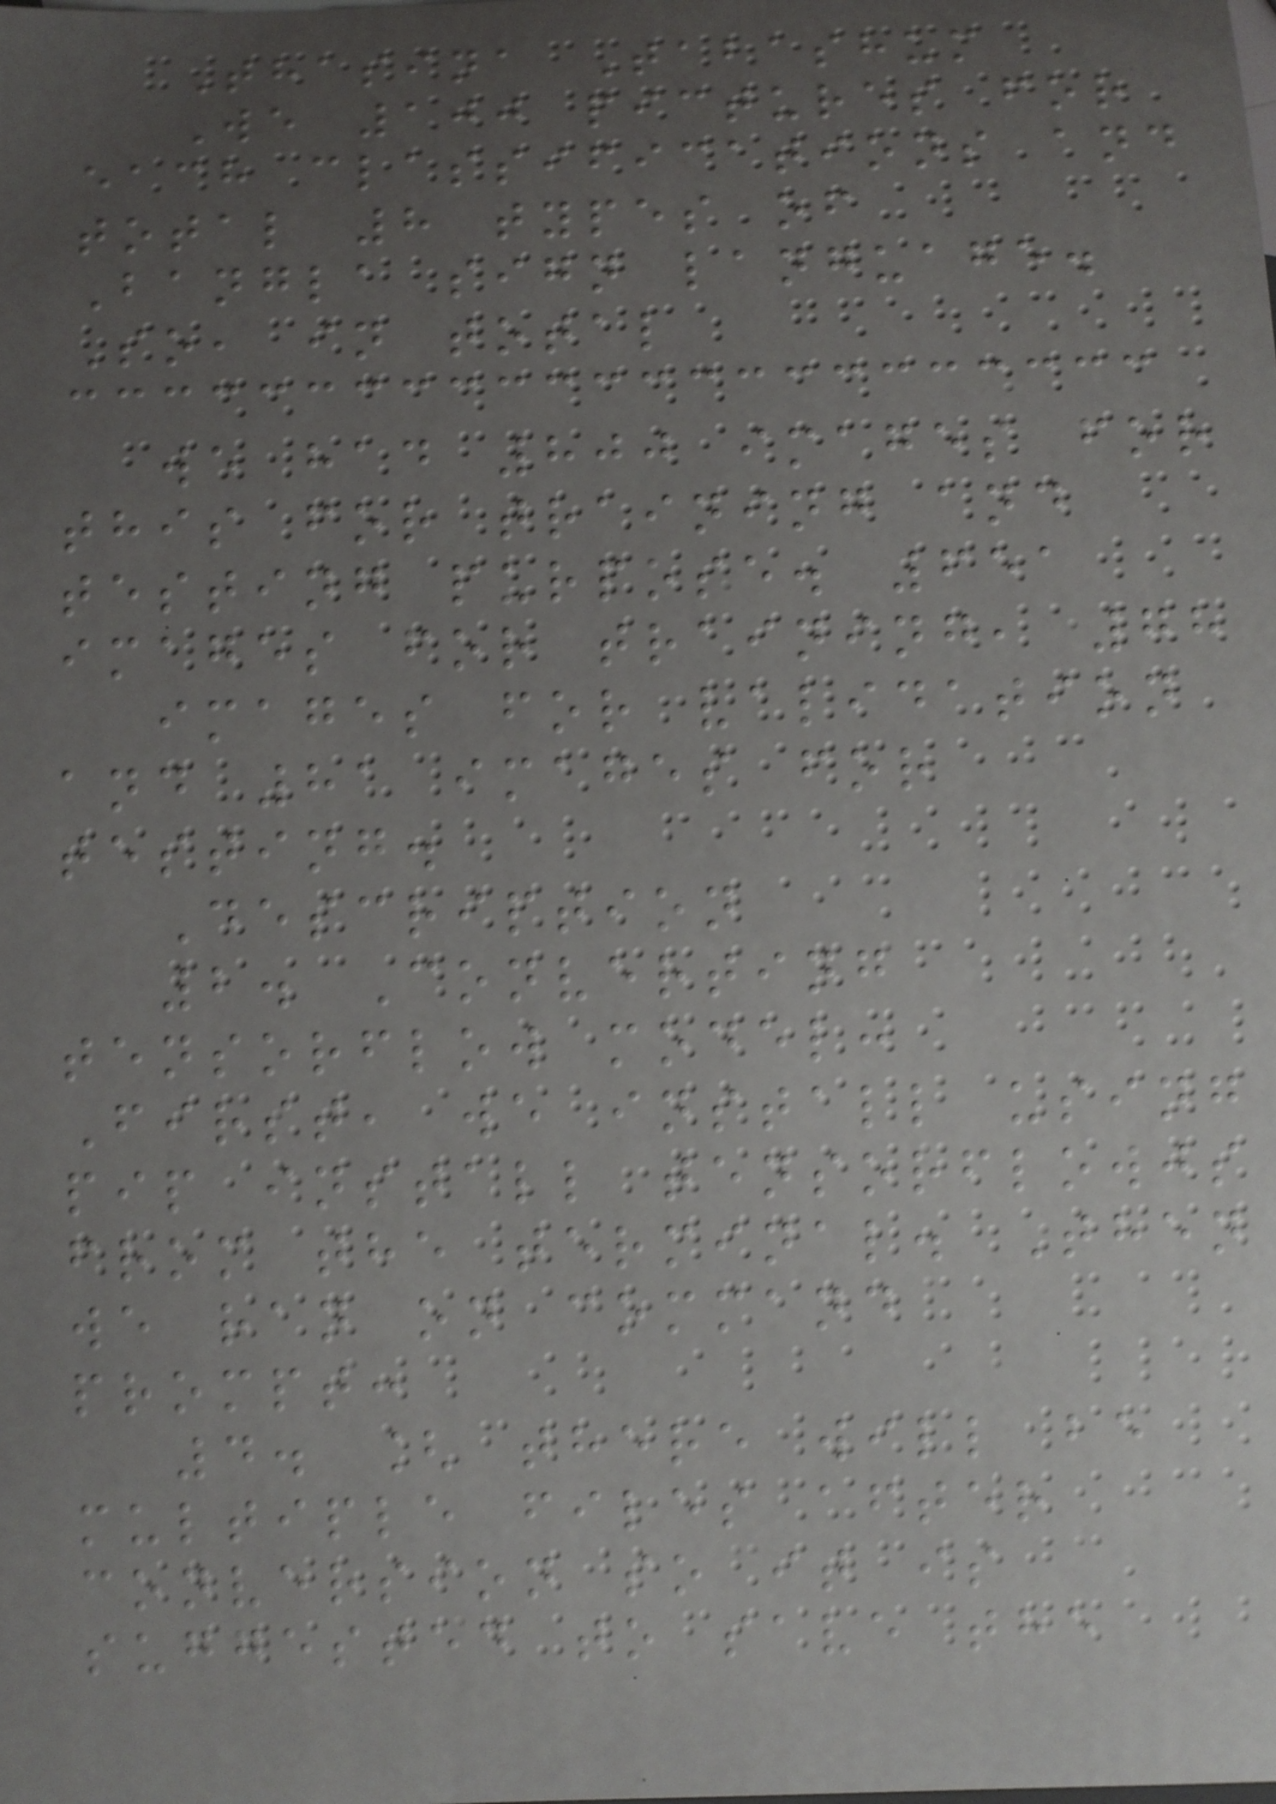Thasina Tabashum
We 100 pictures for
each classifications and
total 8 types of
Bangla sign language.
So, in total
we had 800 images for
this for training and
testing purpose. 651
images for training, 78
images for validation
and 81 images for
testing.
Description
2. Converting
tensorflow model:
First, we install using
pip install tensorflowjs
from the terminal. Then
we ran on command
prompt:
4. [ there will be
multiple files after
conversion so it is
suggested to save the
